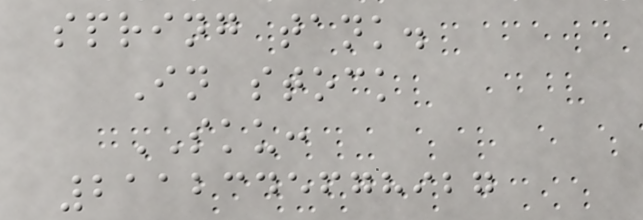spring tank.
In stock
SKU:
2112345678927
